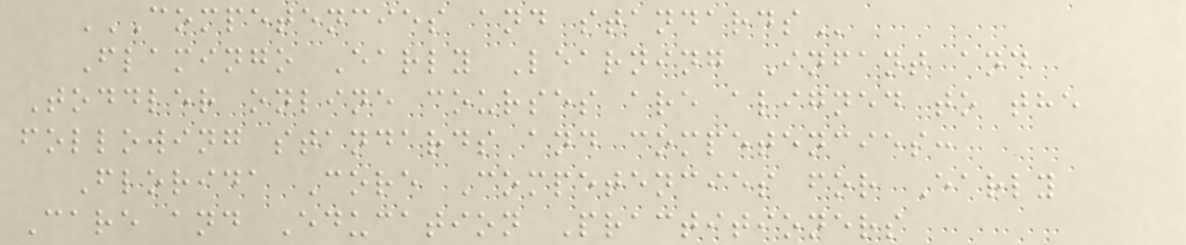COMPETENCIES AND STANDARDS
Flamingo Early Learning Infant and
Toddler online courses are aligned to the
following standards and competencies:
Florida Core Competencies for Early
Care and Education Practitioners
